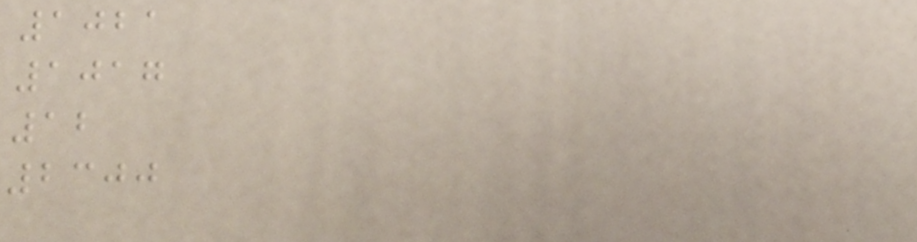1021
1017
12
2300
